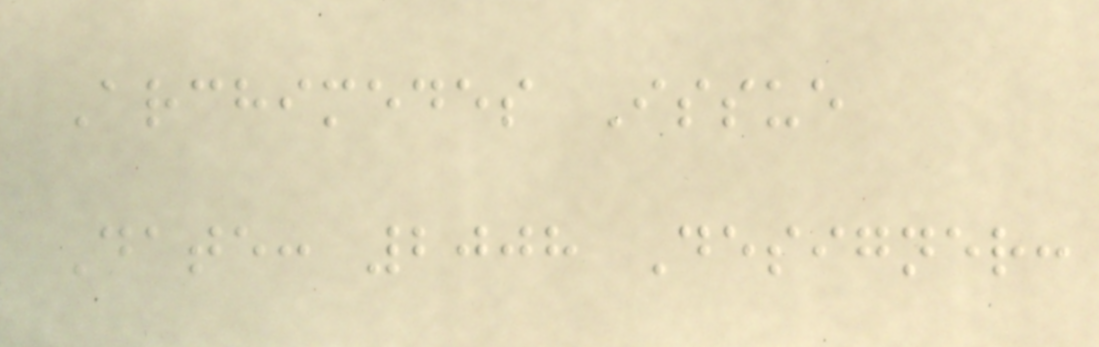Archimedes Issue
Date: 2008 Designer:
